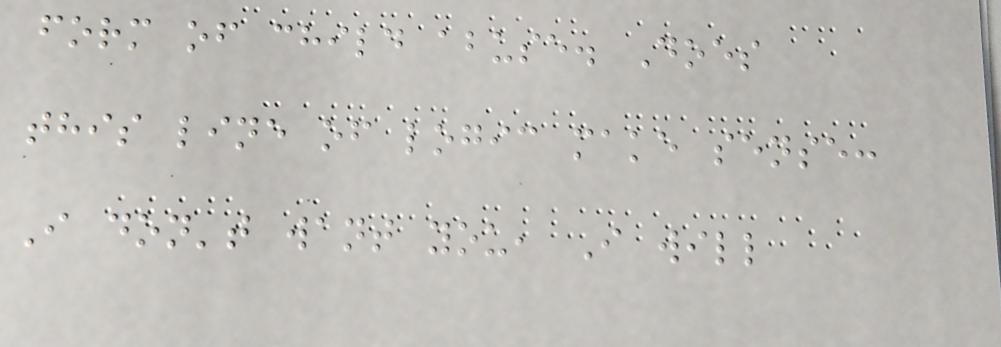form of child abuse. Does
this line of logic make sense:
I don't want you, I will
